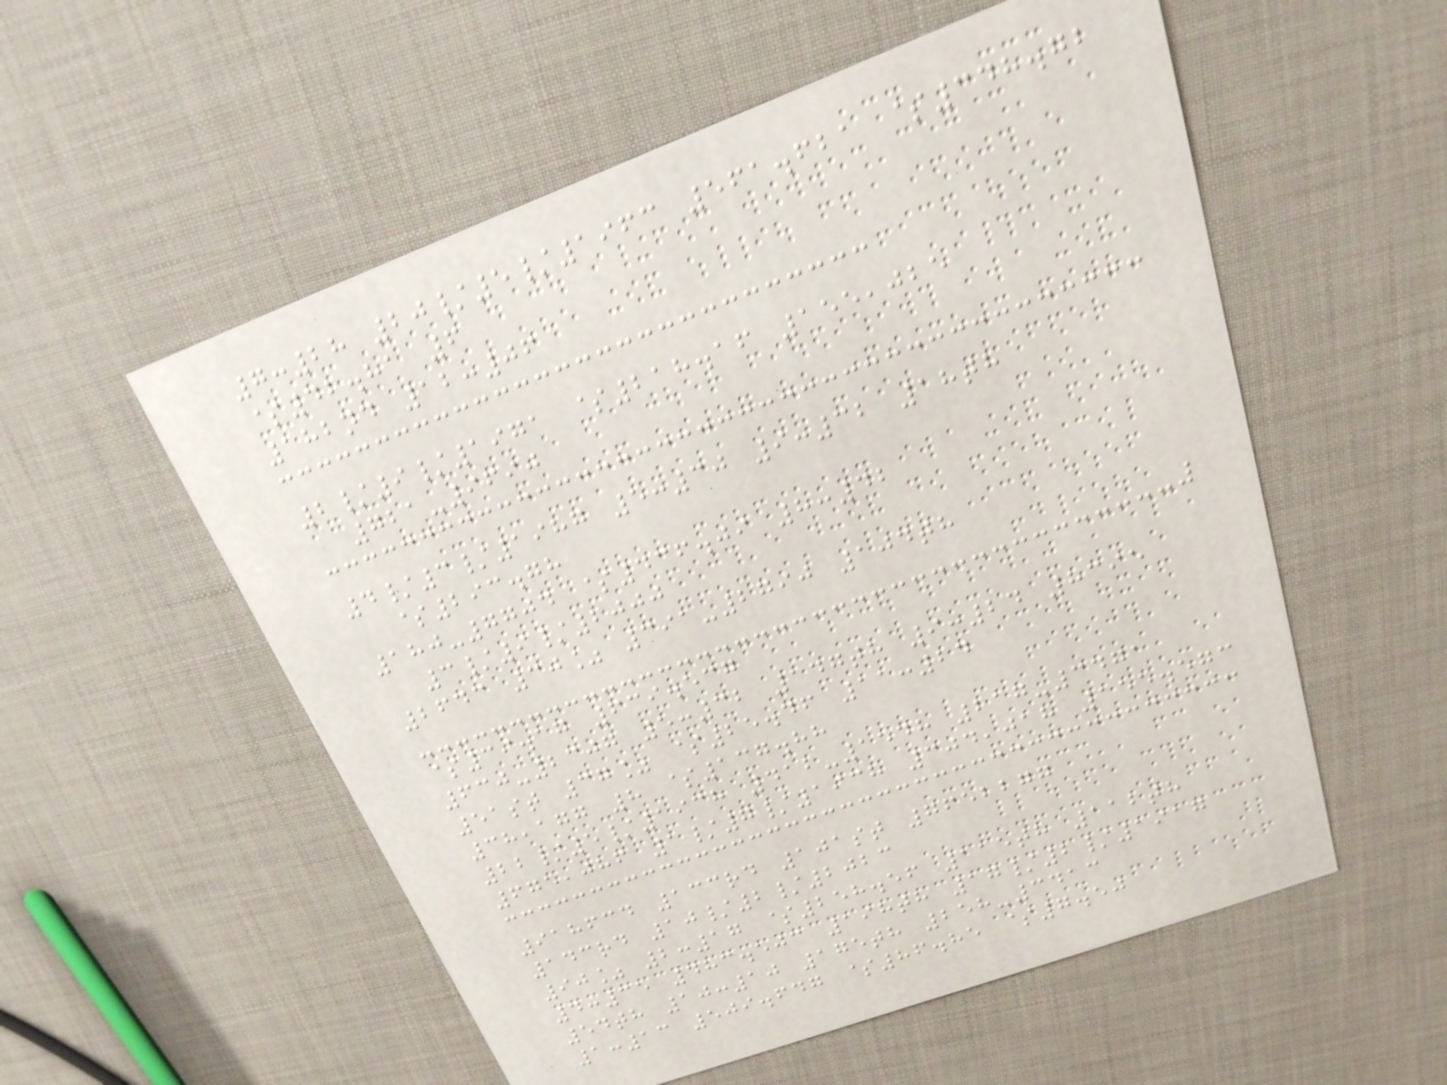7:28 20/5/1963 561.621 $348.72
$42.81 6
182nd 12:06
2/9/1971 $218.16 155,025
721-9690
4/3/1987 5:30 9:32 18th
$293.78
180-7704 $436.09 8:42
3/9/2000
2643 30% 391-2790 104th
$39.17 639.537
630-2307 5:32 147th 9:24 8395
51st 37% $25.46 11:24
38,177 8 $137.88
22/5/1938 412-1548 217-3471
675,086 1/7/1938 304,018 155.573
918634 133rd 101st 7652277
143rd 10/2/2023
90% 2:17 $258.56 115th 112th
4:35 483.503 198th 17/2/1917
54th 10:10 175th 258-3413
1:13 509.647 $86.85 $7.50
